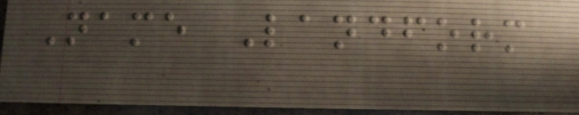Name Landform
